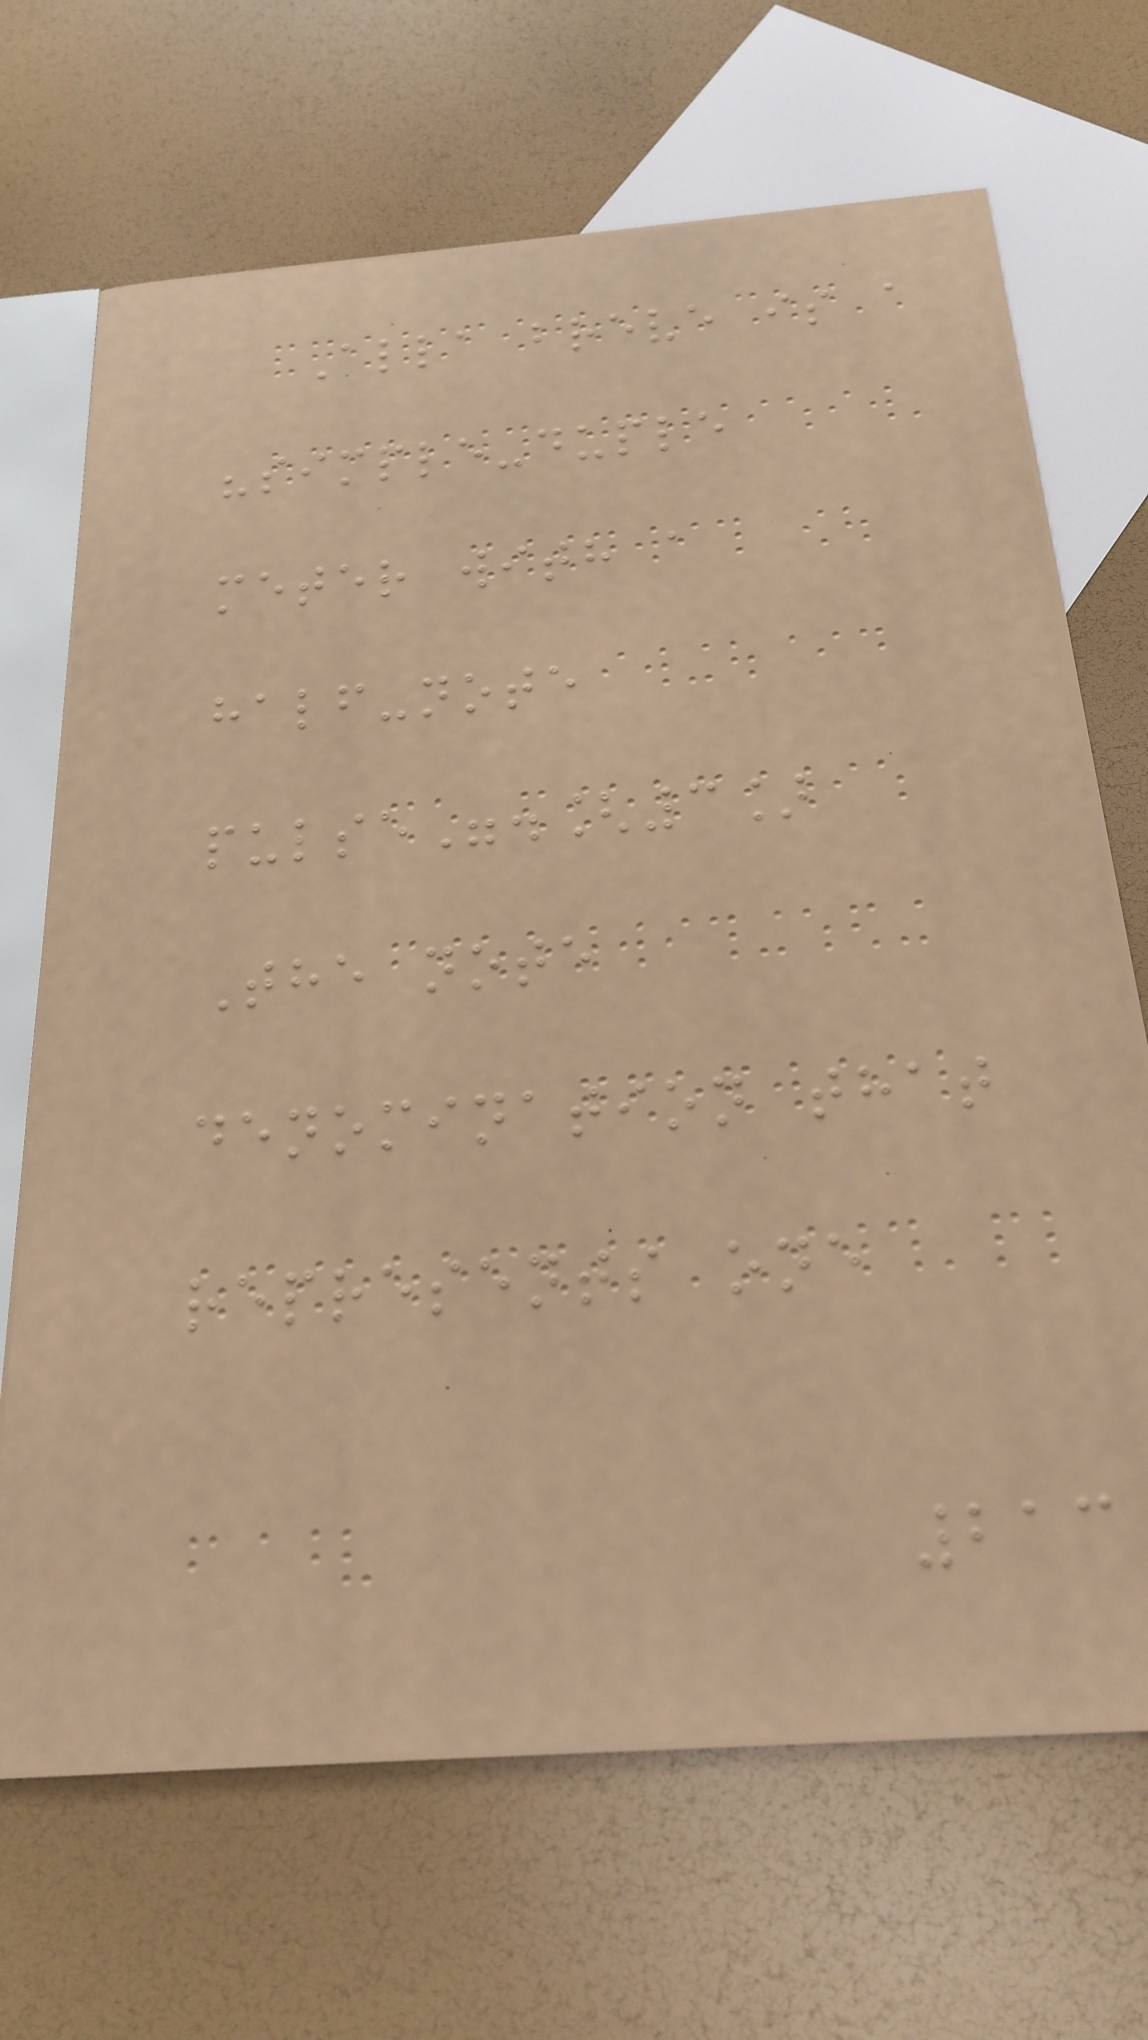Alla breve is a
"simple-duple
meter with a
half-note
pulse".[3]
The note
denomination that
represents one
213
